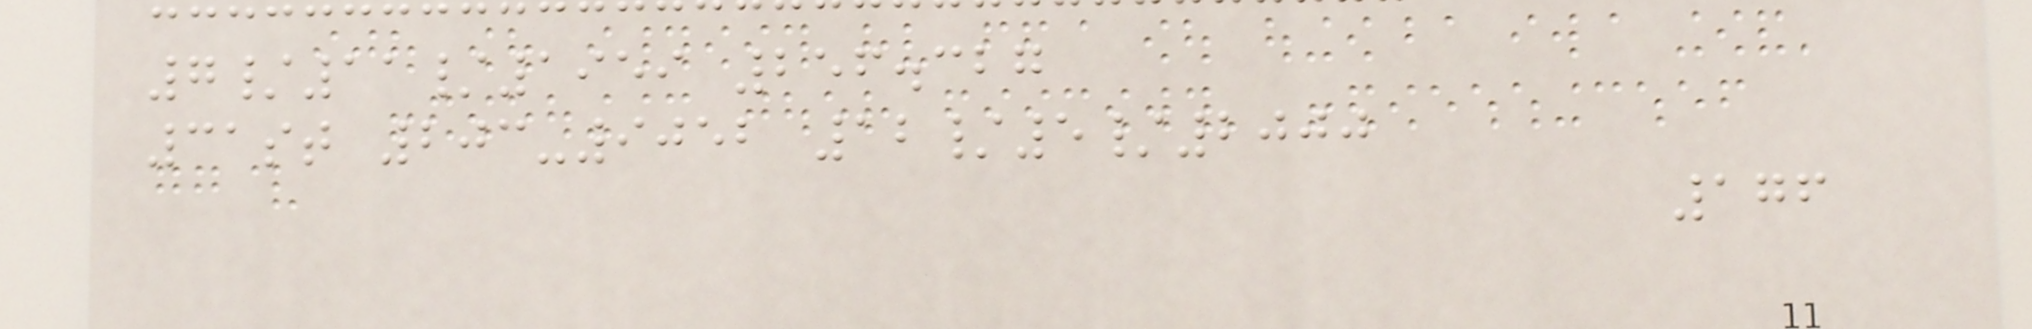7/11/1959 256.327
31st 203-9052 12/5/2000
176
